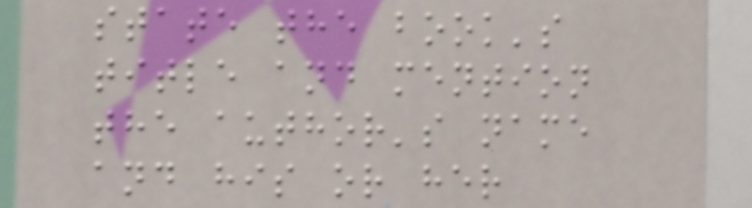state the book's
title and mention
the author's name
and his or her
